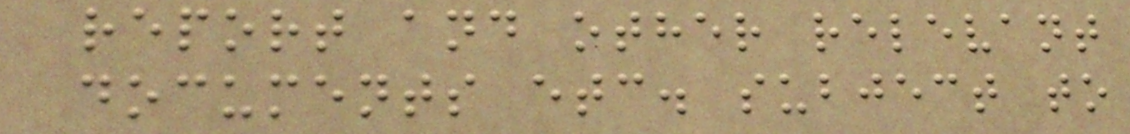report and other relevant
documents etc. subject to
